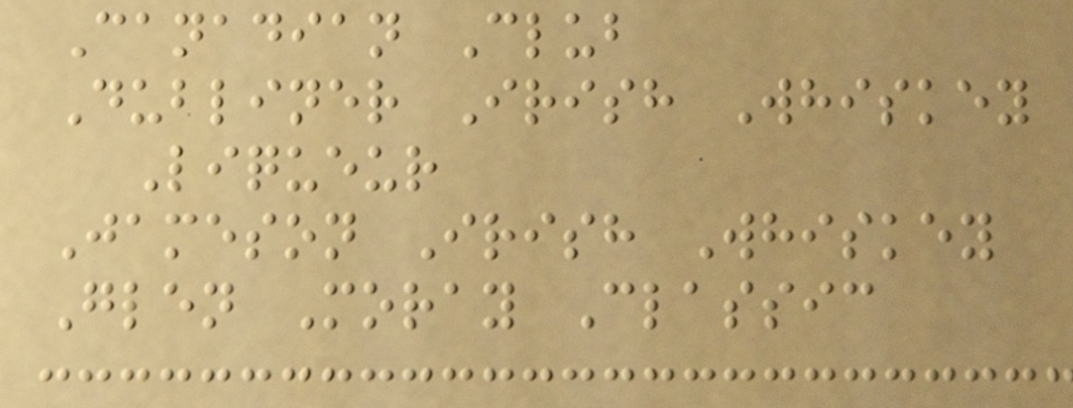Canadian Club
Dubliner Irish Whiskey
Liqueur
Jameson Irish Whiskey
Glen Moray Classic
